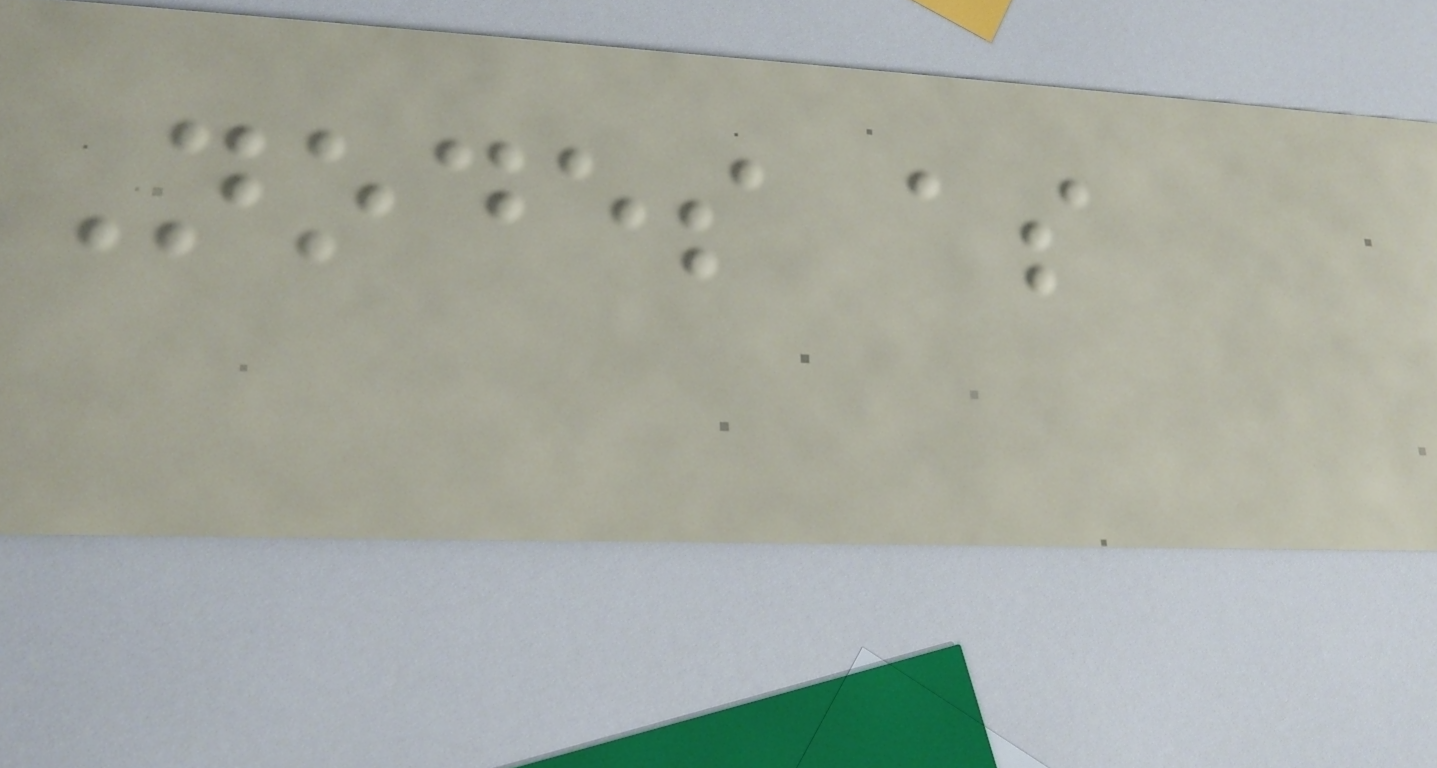Nodes as
